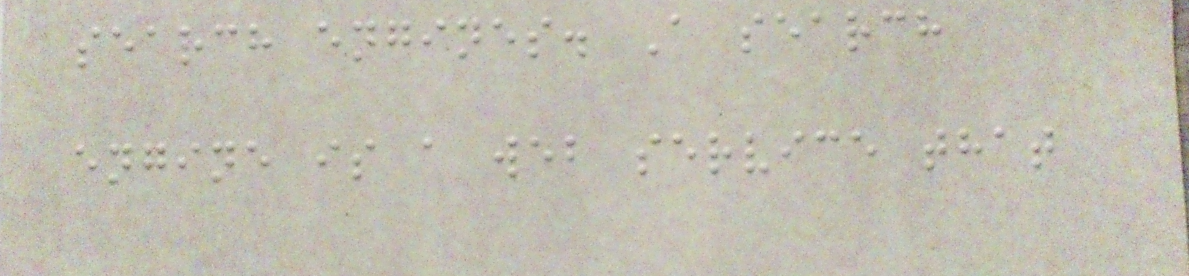search engines. A search
engine is a web service that
